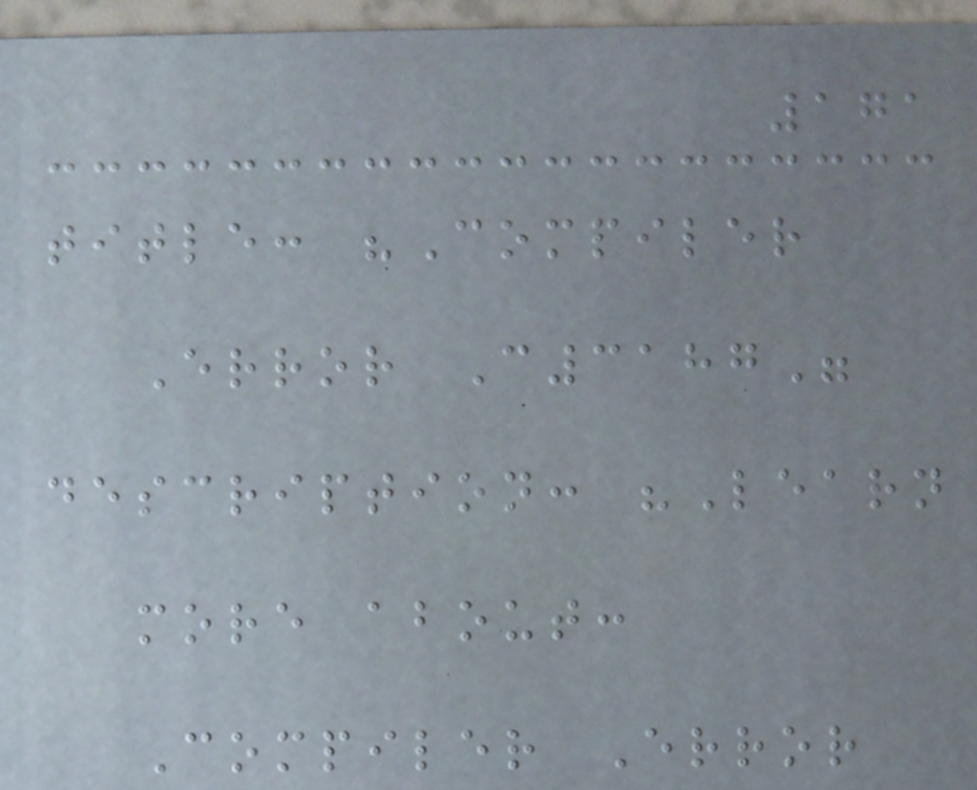171
title: "Compiler
Error C3187"
description: "Learn
more about:
Compiler Error
